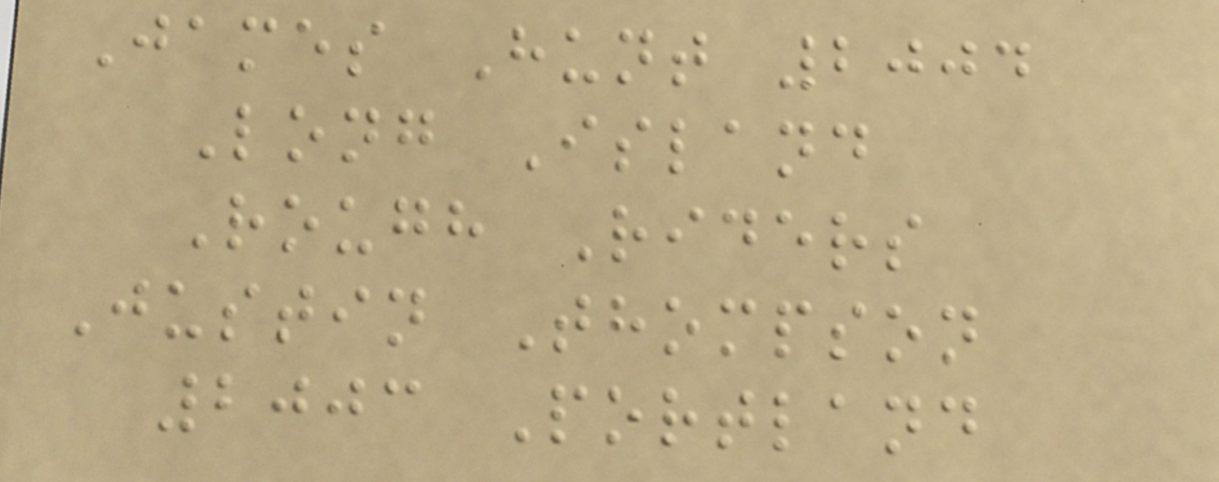James Hunt 2004
Long Island
Rough Riders
Justin Thompson
2003 Portland
